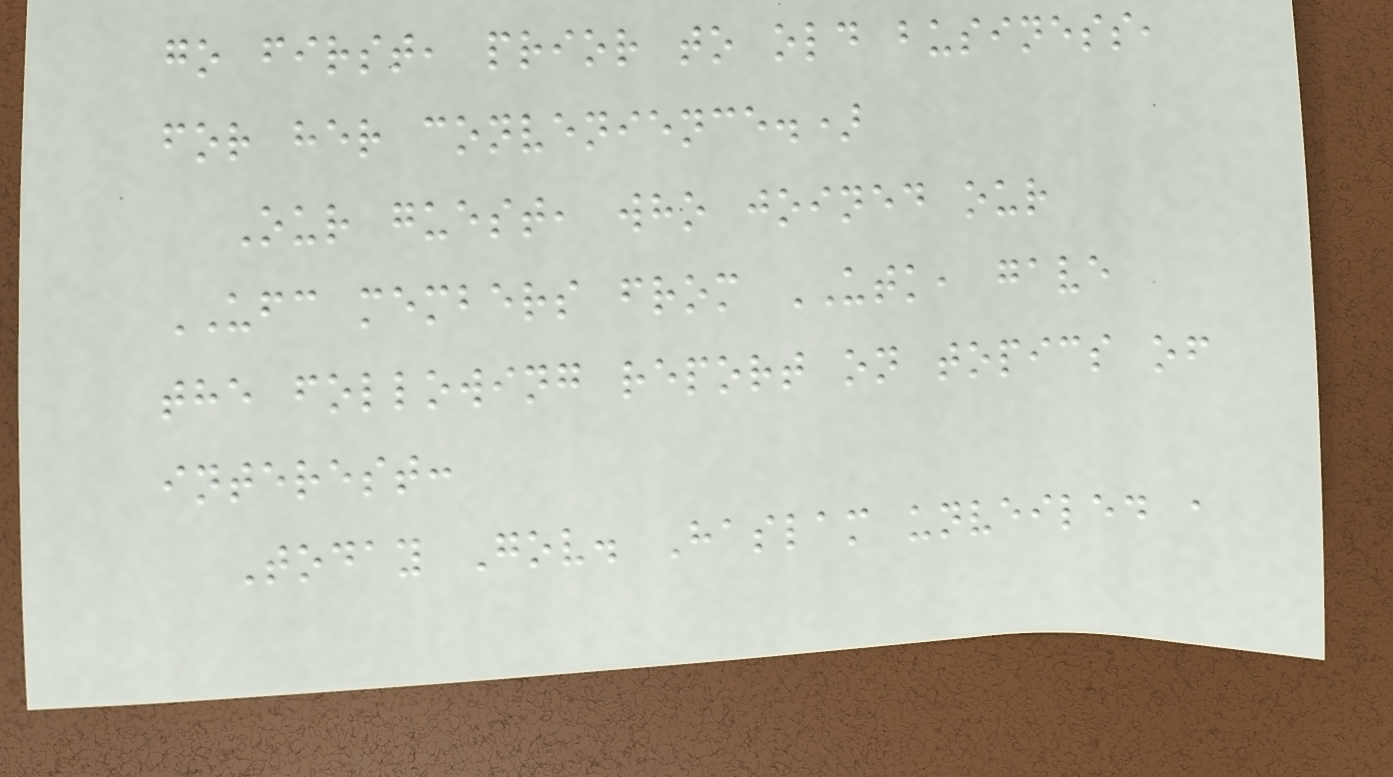go first, prior to old business,
for her convenience.)
Our guest, who joined our
UFC members from UTK, gave
the following report on topics of
interest:
Today Gov. Haslam unveiled a
